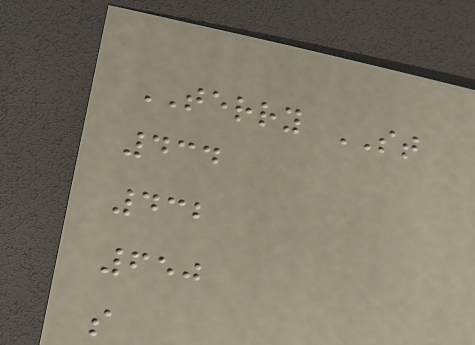TERRY ST
434
432
650
s
